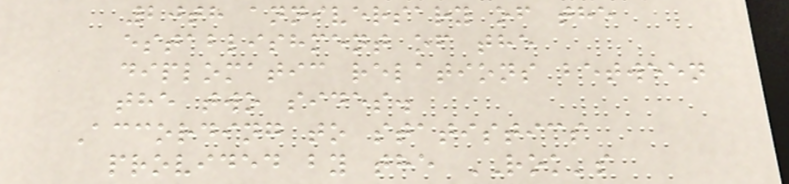20th anniversary of the
establishment of the
diplomatic relations between
the two sides.
According to statistics
provided by the ROK's
